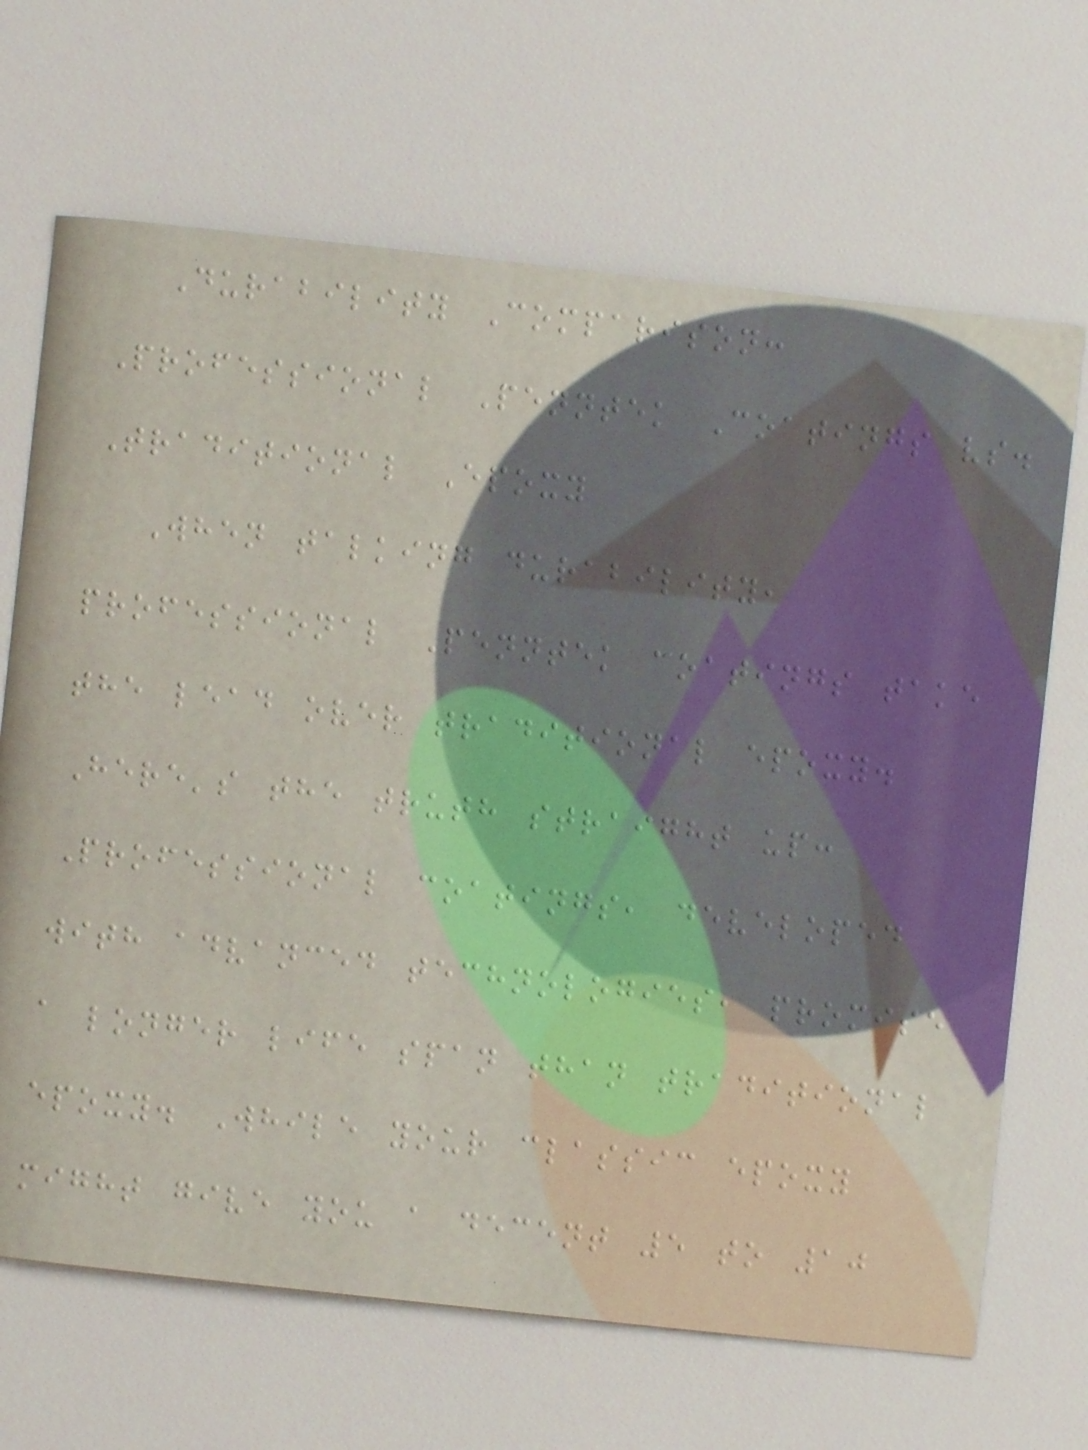Durability Comparison:
Professional Penntek Coatings vs.
Traditional Epoxy
When talking durability,
professional Penntek coatings take
the lead over traditional epoxy.
Here's the truth straight up:
Professional coatings, developed
with advanced technologies, promise
a longer life span than traditional
epoxy. While your classic epoxy
might give you a decent 5 to 10
